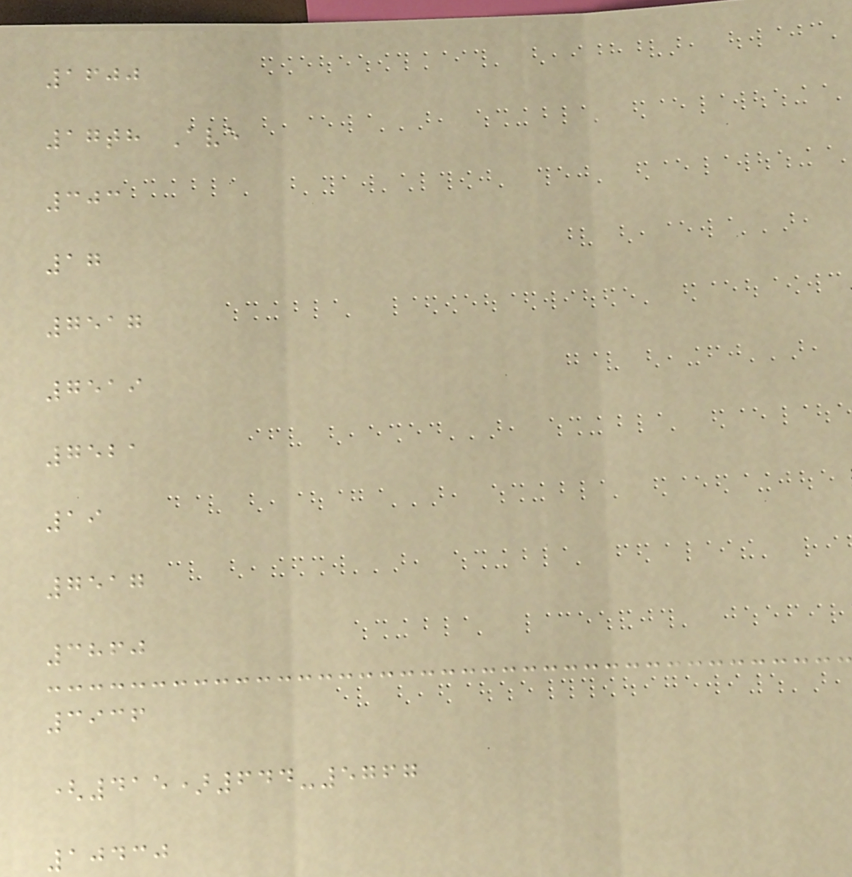1600
17th Ave
303
17
7517
7519
7521
19
7517
3860
3936
(415)644-5767
10430
